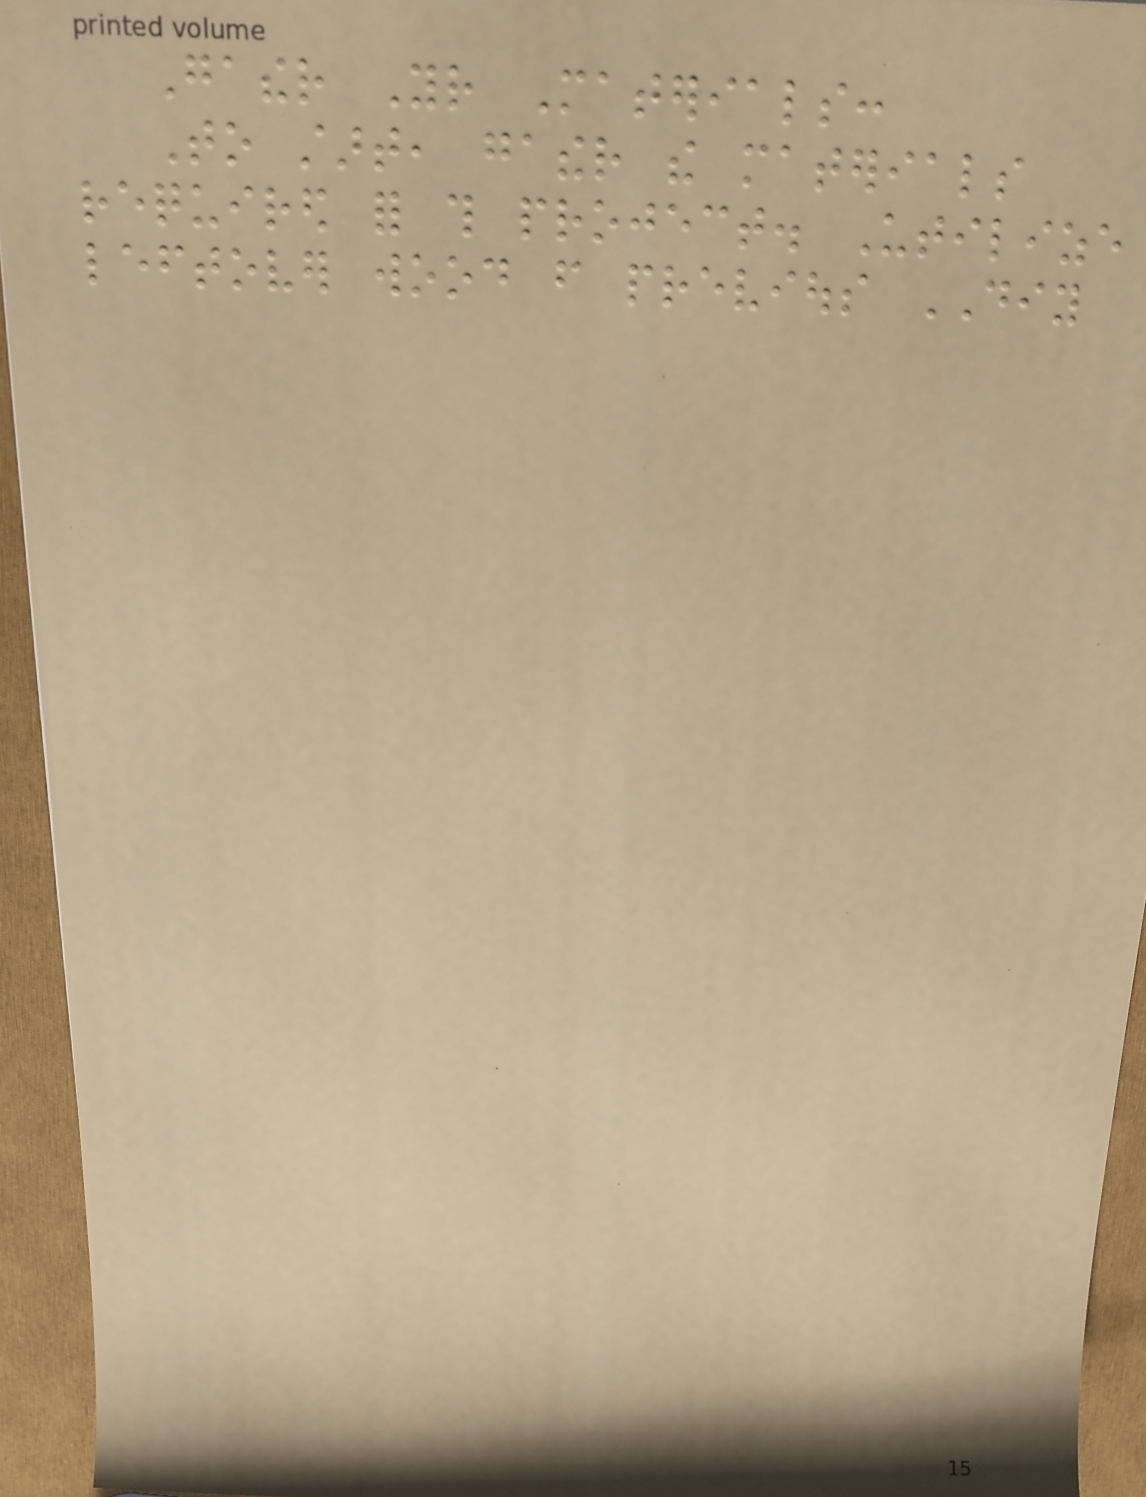Gather Your Materials:
To start, gather the materials
required for this project. Utilize
leftover wood from previous DIY
